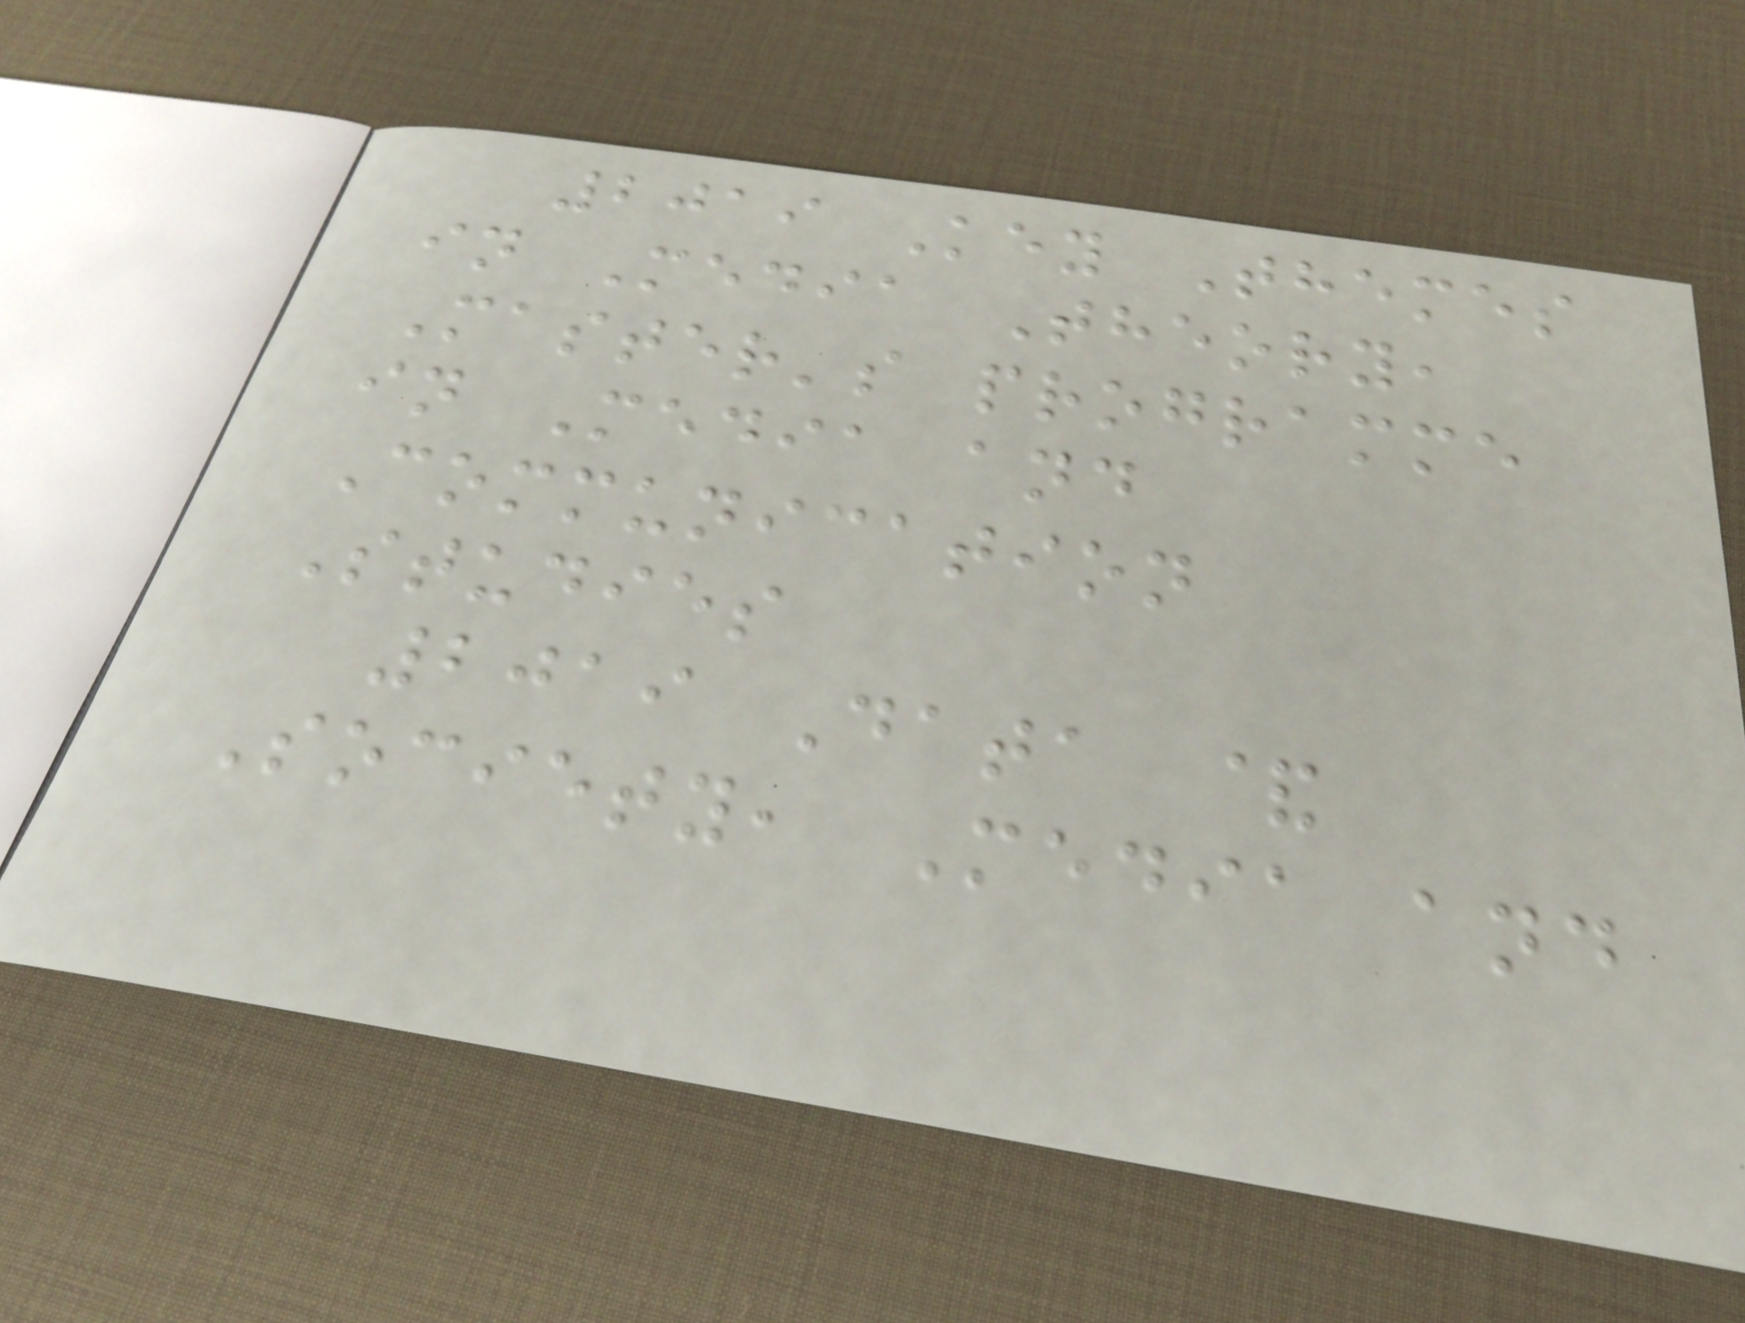2019 Key Themes
in Media Theory,
Master's programme
in Media and
Communication
Studies
2019 Data &
Society, Media and
